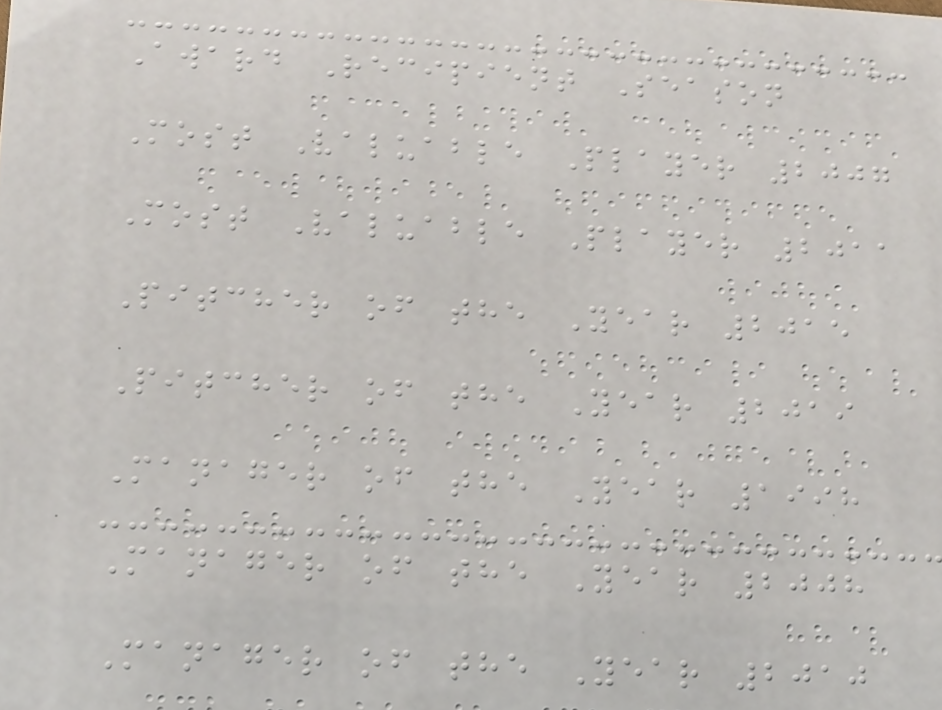Award Recipient Season
Most Valuable Player 2007
Most Valuable Player 2011
Pitcher of the Year 2015
Pitcher of the Year 2019
Manager of the Year 1998
Manager of the Year 2008
Manager of the Year 2010
